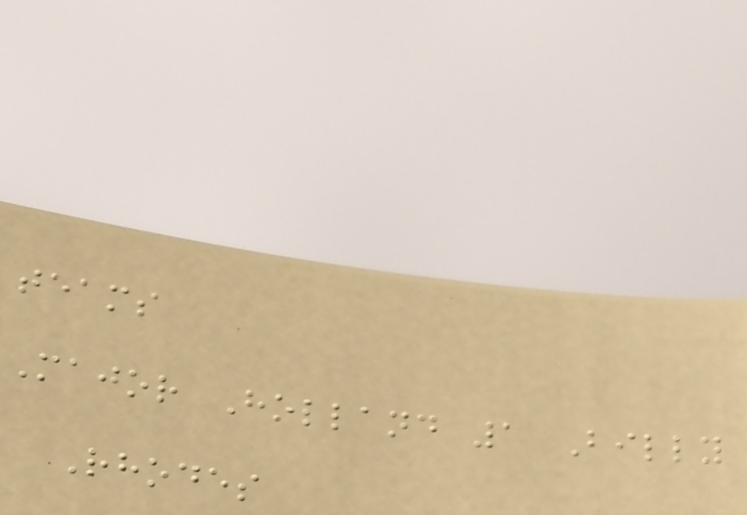teams
Major Holland 1 Billy
Rhodes
